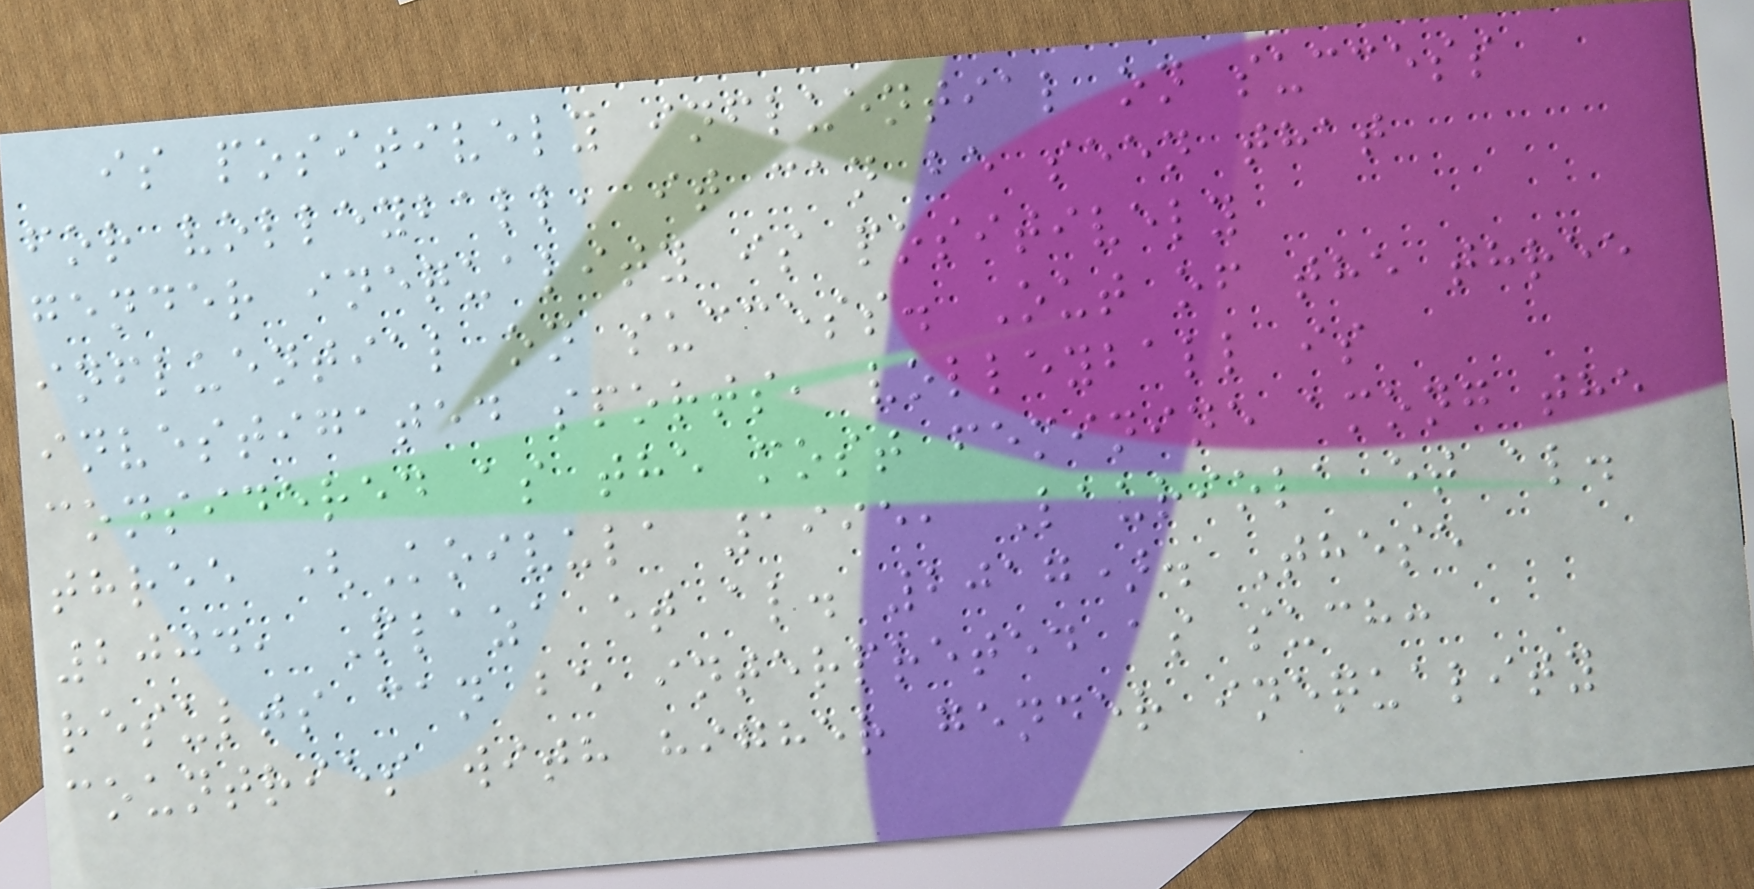is positively influential on success
for volleyball, it can be seen that
gender inequality is positively
influential on success. Out of the three
investigated sports, volleyball is
considered as the most feminine among the
three (Koivula 1995, Lauriola et al.
2004, Plaza et al. 2017). These
results can be interpreted as such:
countries with higher gender inequality
